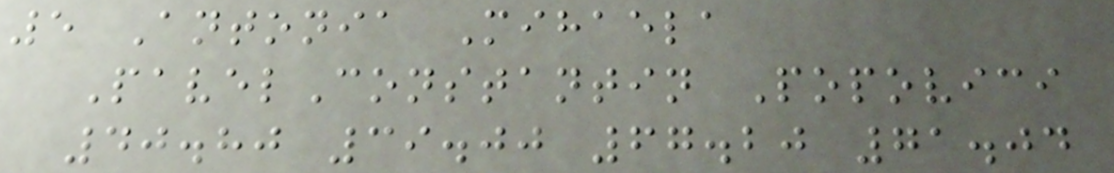5 Antonia Mihaela
PavelConstantin Popovici
40.80 39.00 67.20 71.04
